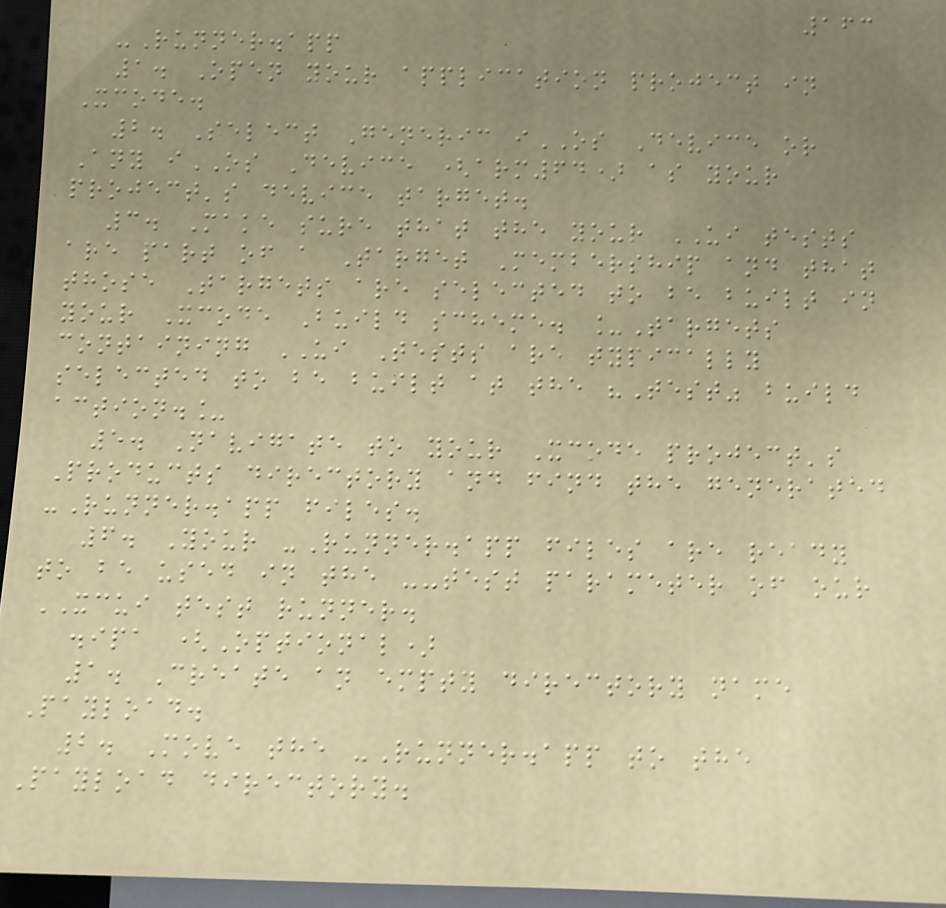163
-Runner.app
1. Open your application project in
Xcode.
2. Select Generic iOS Device or
Any iOS Device (arm64) as your
project's device target.
3. Make sure that the your UI tests
are part of a Target Membership and that
those Targets are selected to be built in
your Xcode Build scheme. _Targets
containing UI Tests are typically
selected to be built at the "Test" build
action._
5. Navigate to your Xcode project's
Products directory and find the generated
-Runner.app files.
6. Your -Runner.app files are ready
to be used in the --test parameter of our
XCUI test runner.
.ipa (Optional)
1. Create an empty directory name
Payload.
2. Move the -Runner.app to the
Payload directory.
